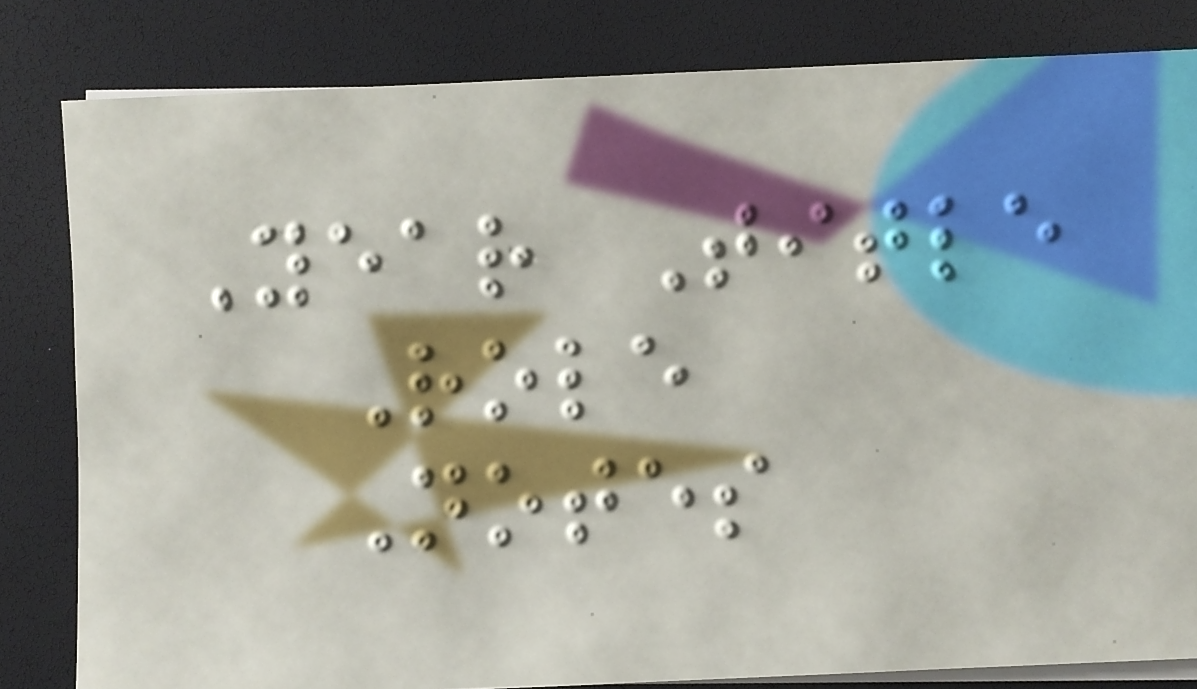Year Title
Role
Notes
